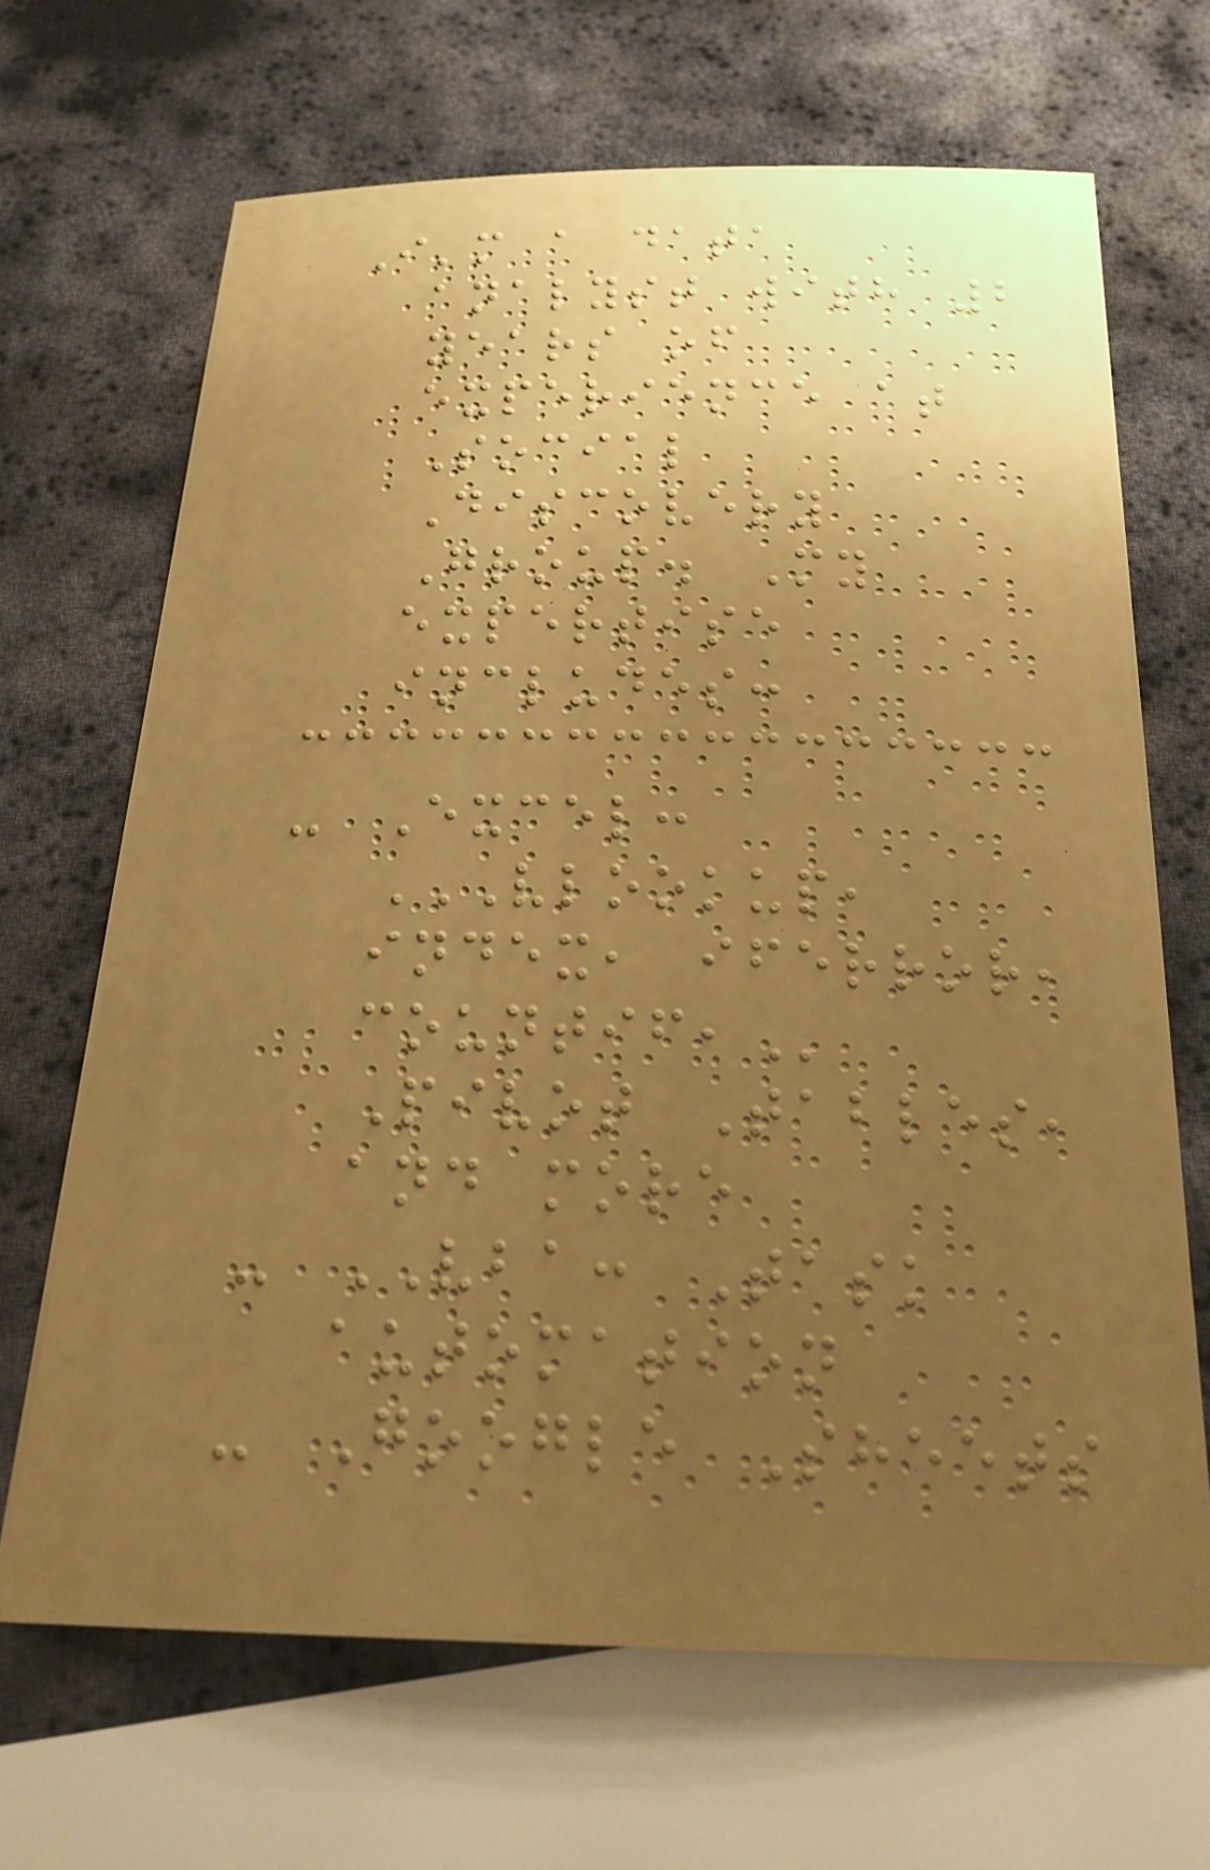I'm a data
analyst with 2
years of
experience at
Social
Discovery
Group. My
expertise
includes:
- Excel:
VLOOKUP,
INDEX, IFERROR,
COUNTIF,
Pivot Tables,
and more
- VBA: Task
automation
- Google Sheets
